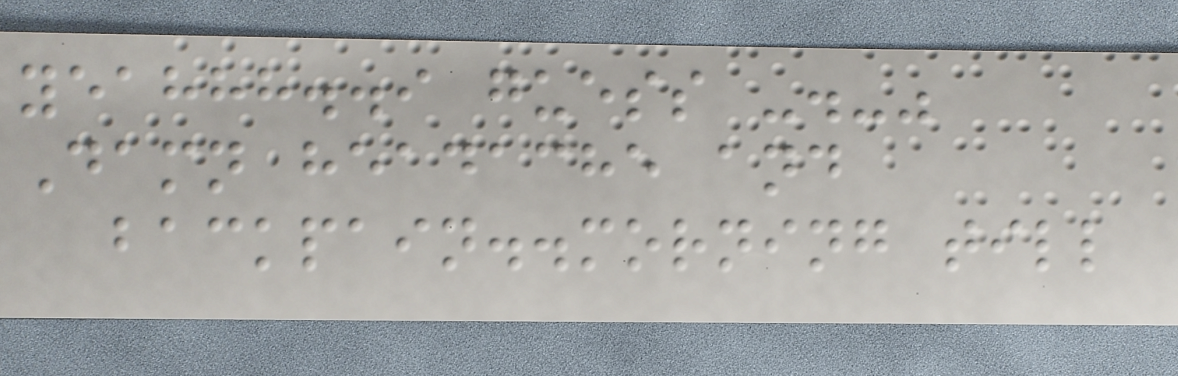yeahhh..i guess -.-"
Damn headache and
backpain..morning till
